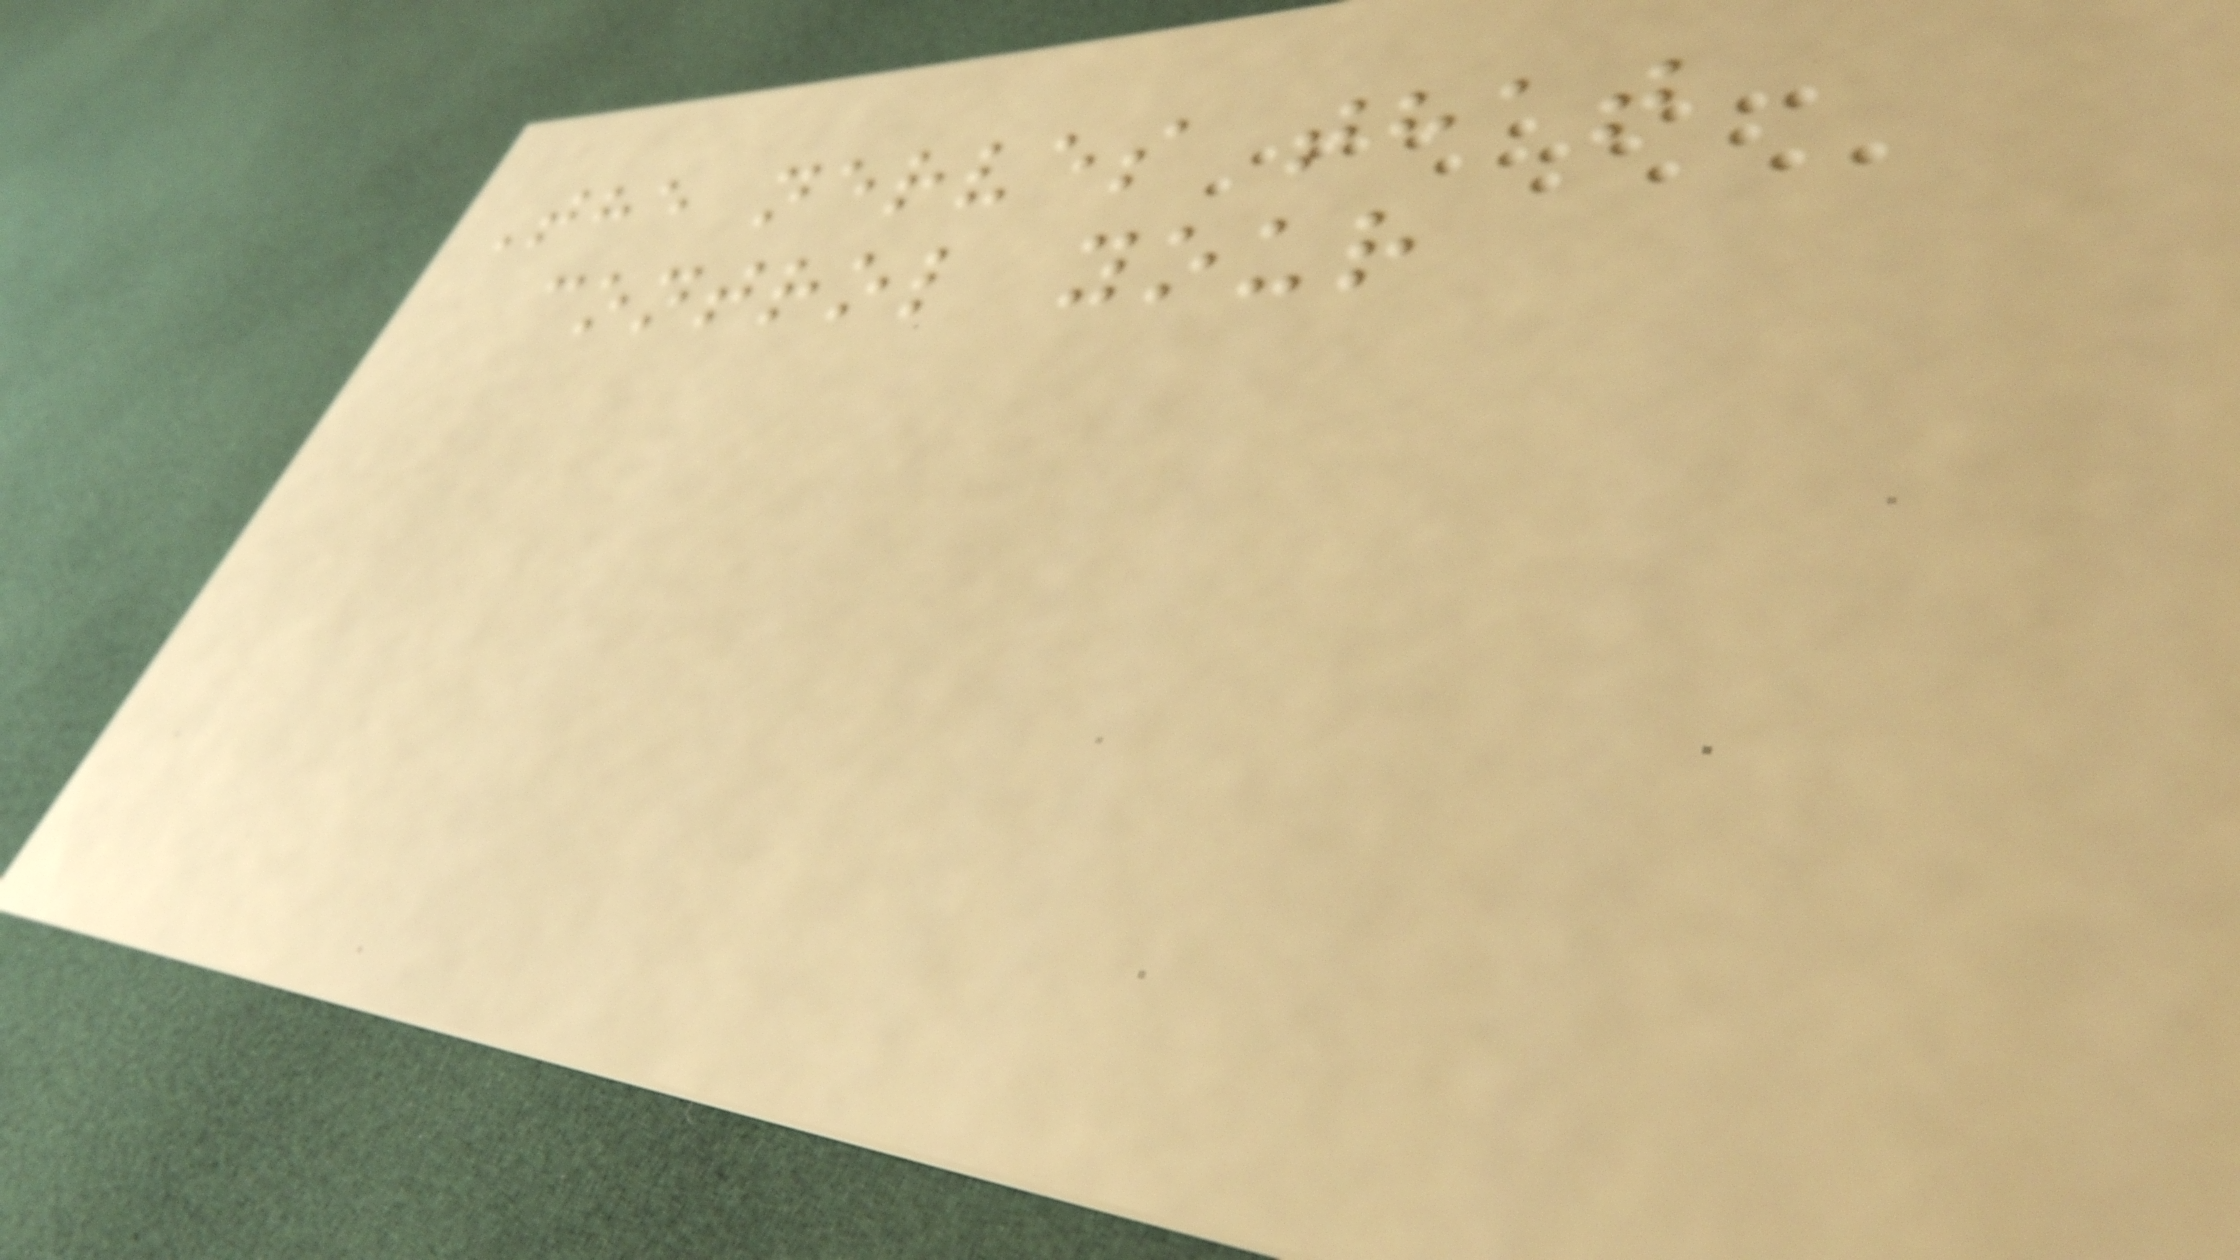The nerves that
control your
